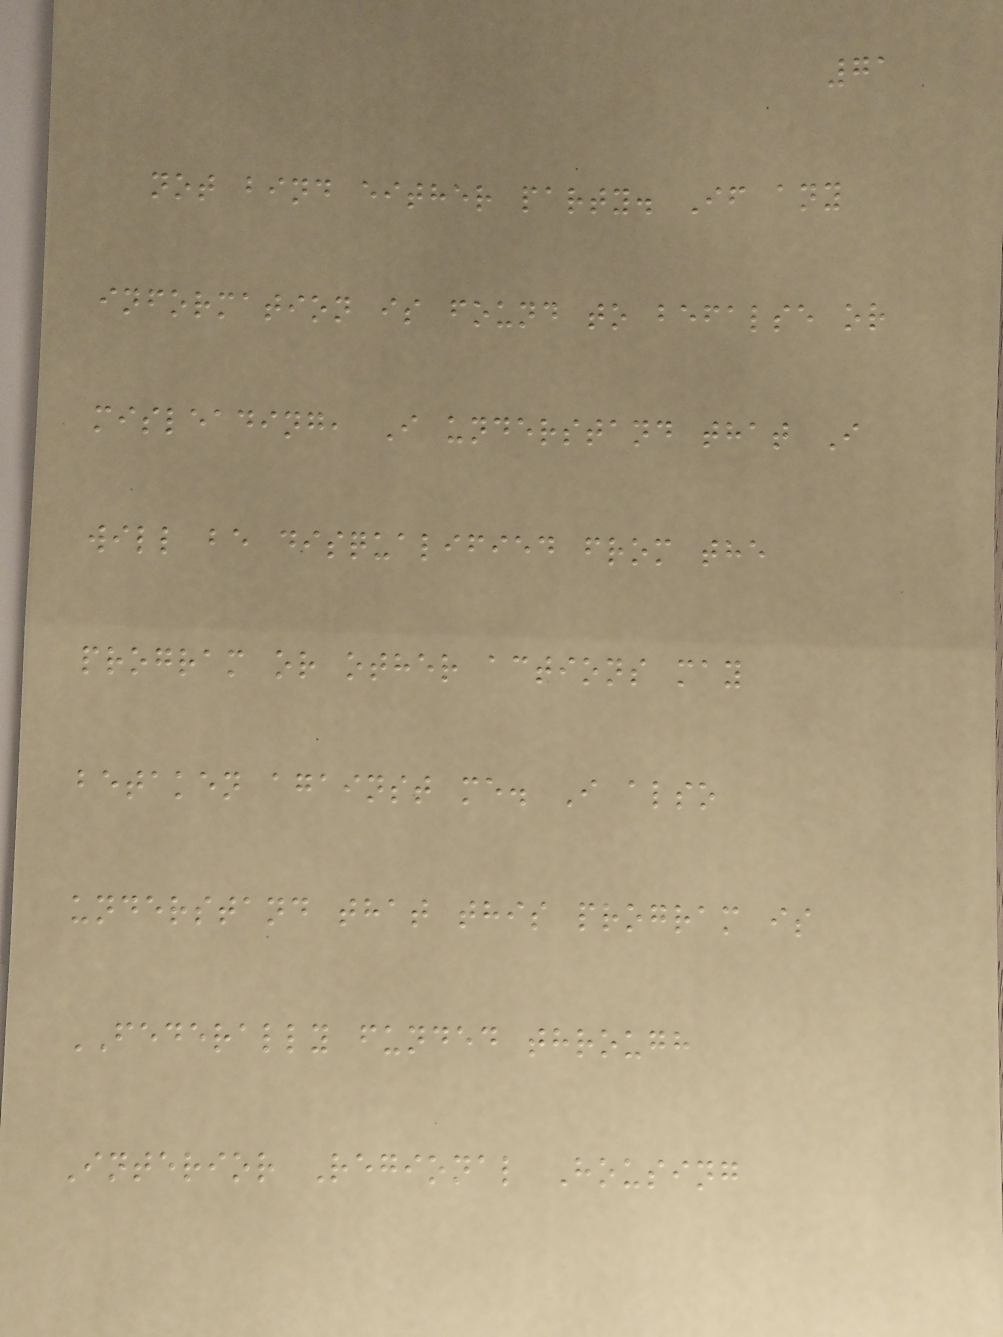71
not bind either party. If any
information is found to befalse or
misleading, I understand that I
will be disqualified from the
program or other actions may
betaken against me. I also
understand that this program is
FEDERALLY funded through
Interior Regional Housing
